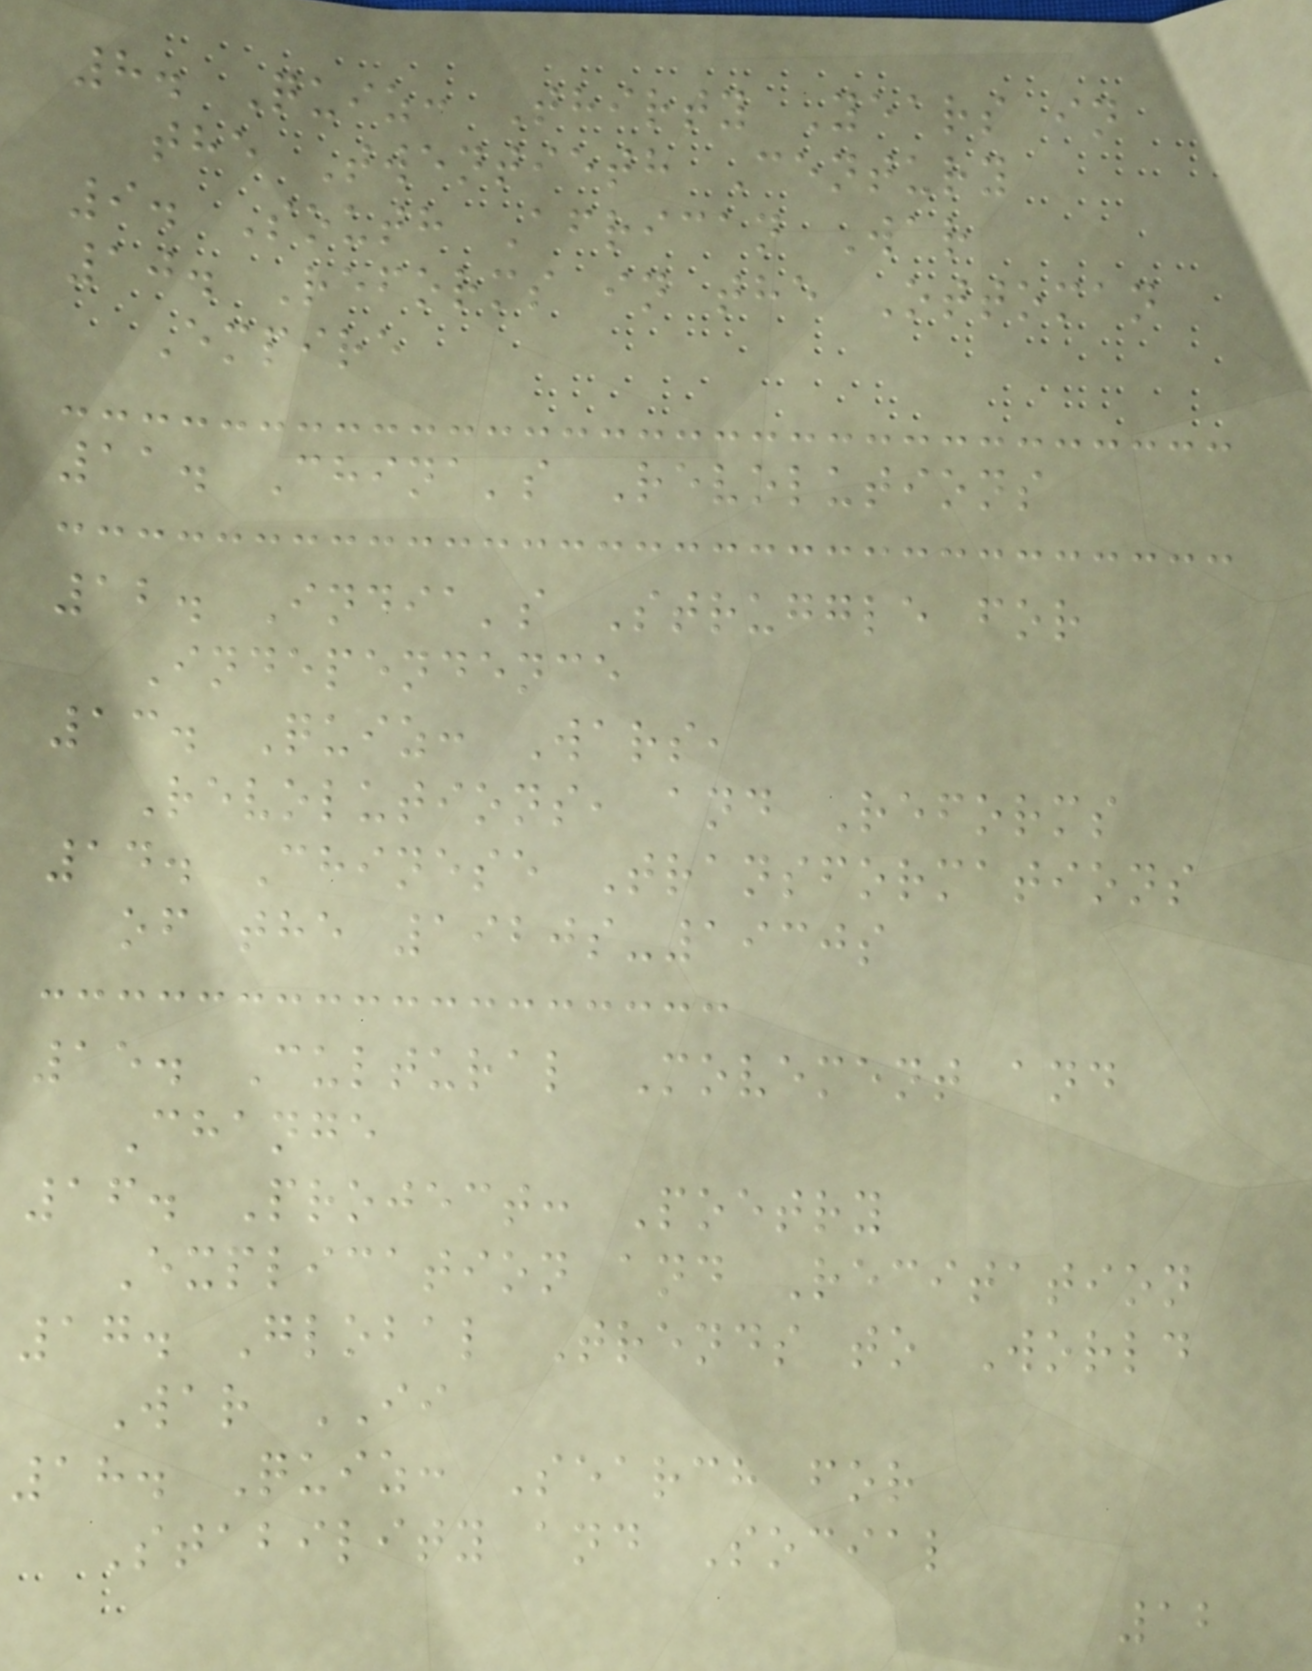8. Quiz: Thirty Years in
the Twentieth Century
9. South African War
10. Reforms in the Ottoman
Empire
11. China's Revolutions
12. India's Struggle for
Independence
13. Quiz: Wars,
Revolutions, and Reforms
14. Chinese Transformations
of the 1920s-1930s
15. Cultural Movement and
Change
16. Project: Poetry
Explication and Recitation
17. Global Trends to World
War II
18. Quiz: Search for
Stability and Social
12
